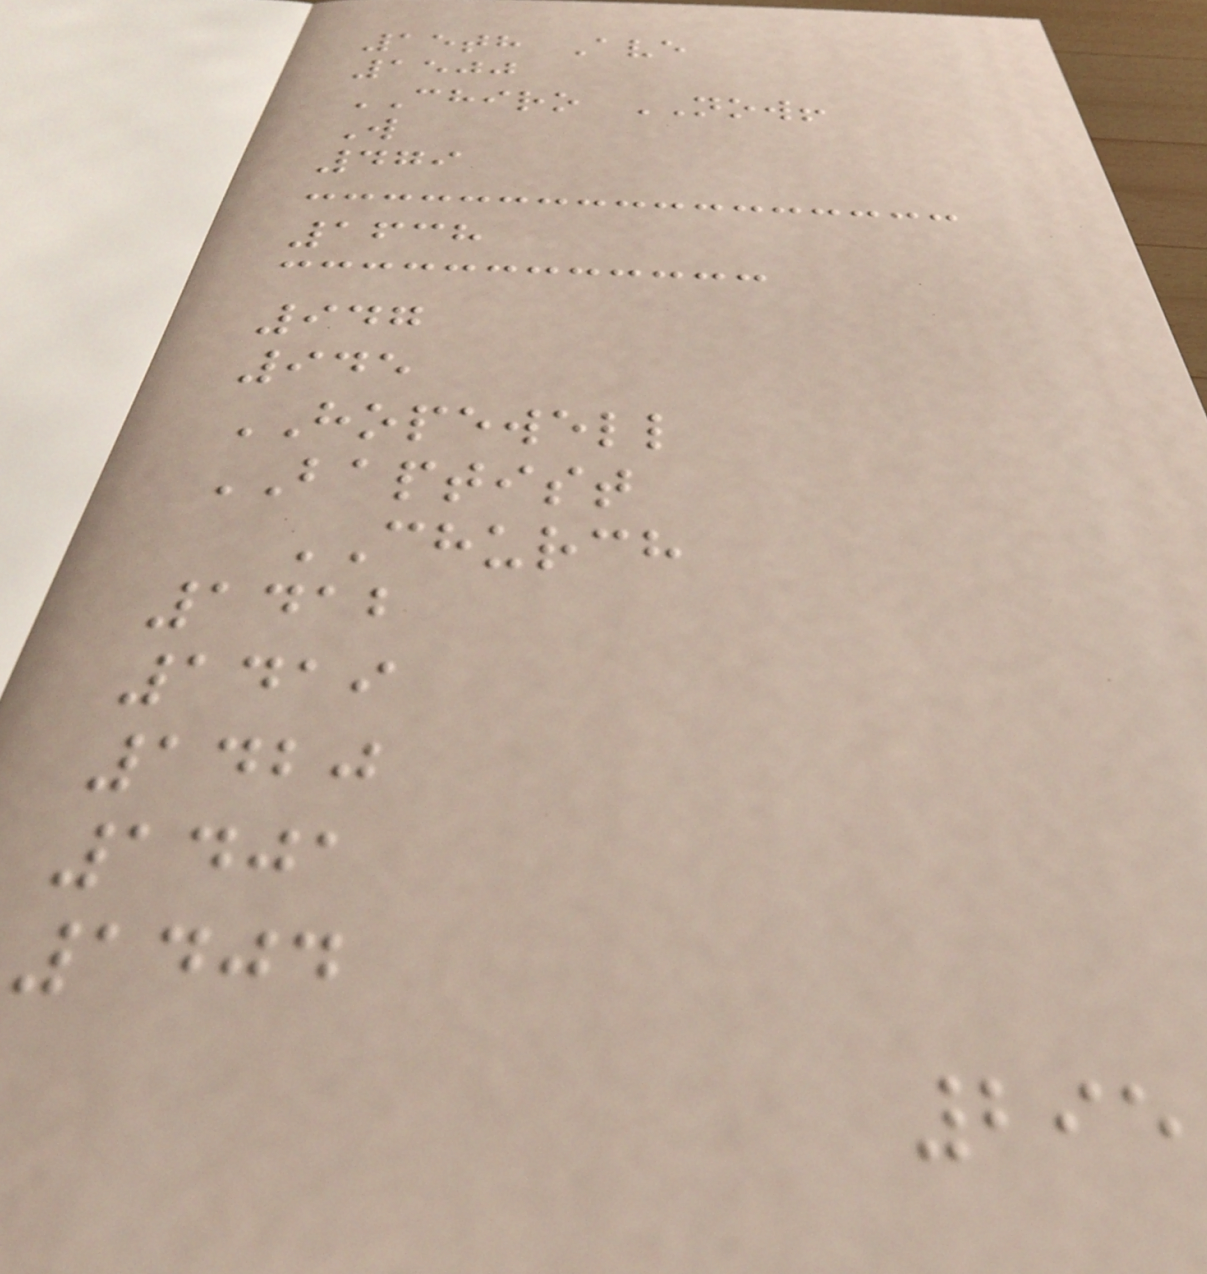15th Ave
1500
CHIRO NOW!
W
479
1638
947
945
HOPEWELL
BAPTIST
CHURCH
1412
1419
1420
1401
1404
295
